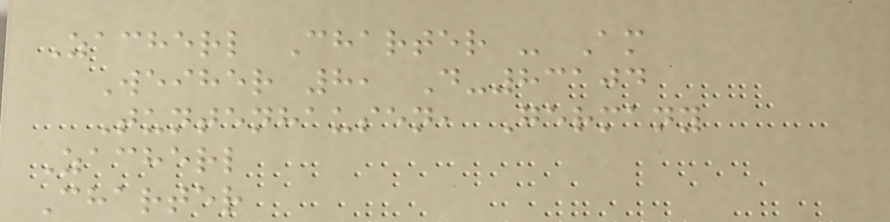Zacherl Charter - Am
Weiher 8, D-83104
Tuntenhausen, Germany
Zacherl
Charter
